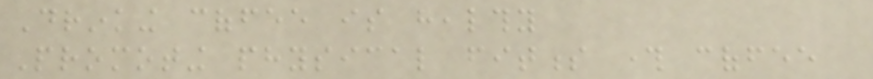Drinking coffee is healthy
Promoting physical fitness through coffee
